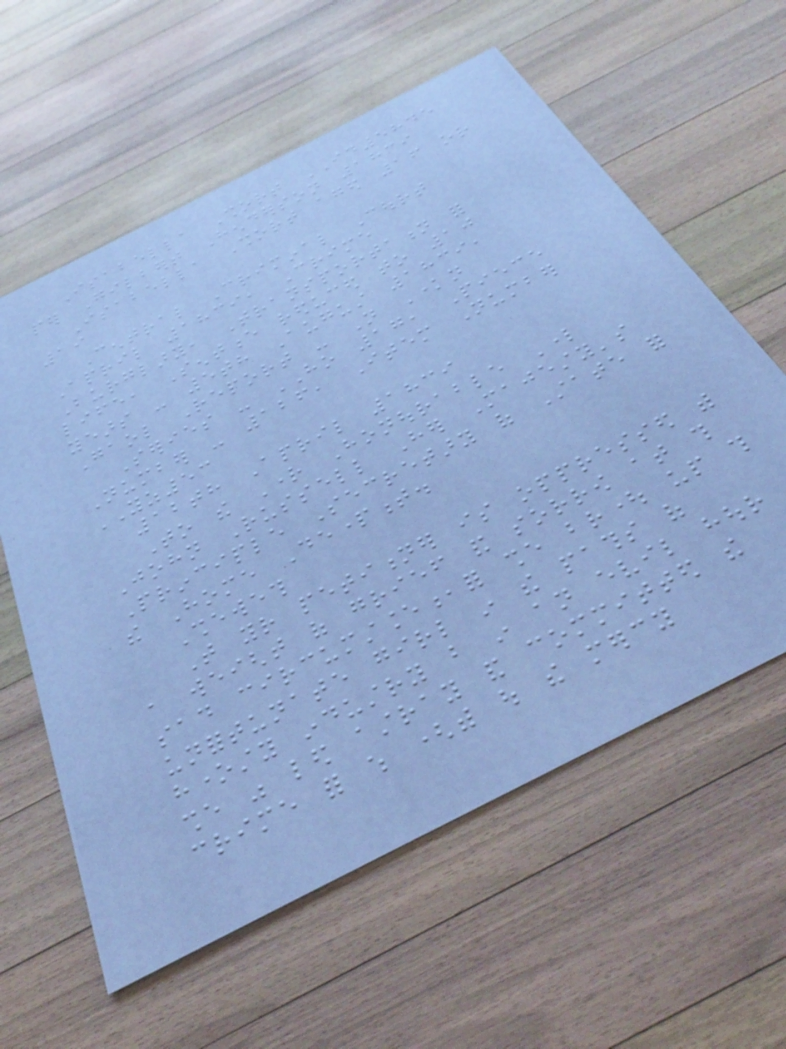Isabella Short ID5845
per Gilbert Henderson 1839
Isabella Short aged 16 or
19
Central Criminal Court
April 1839, Crime
Burglary, Transportation for
life, Sentence reduced to 10
years - 5th August 1839,
Gaol Report - Not Known
Series - HO 17, Piece
Number - 126, Item Number
YZ53
12th April 1839
To the Right Honourable Lord
John Russell Her Majesty's
Principle Secretary of State for
the Home Department.
Sheweth
That your petitioner is oppressed with
a weight of grief and sorrow at this
sad circumstance,for she brought up this
unfortunate girl in the paths of
honesty industry but in an evil hour
she was led astray and committed the
crime for which (with out the mercy
